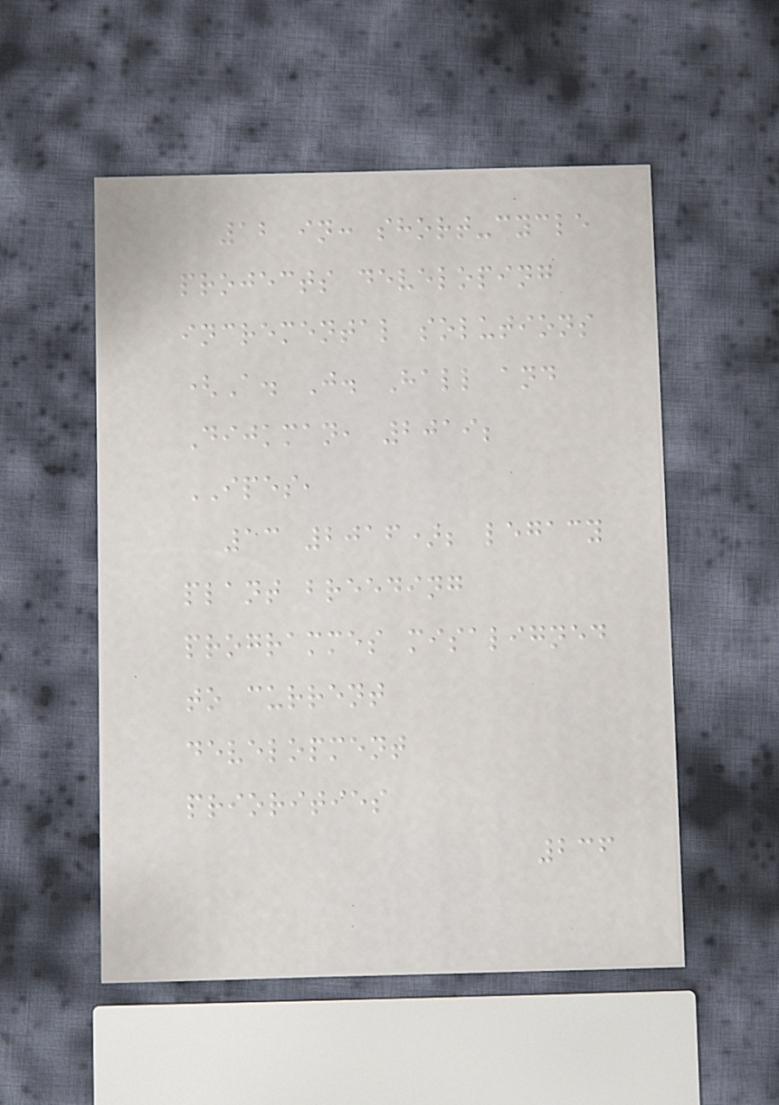12 in: short-cycle
projects developing
incremental solutions
(A. J. Hall and
Dijkman, 2019;
IPES,
13 2016); legacy
plant breeding
programmes misaligned
to current
development
priorities
236
